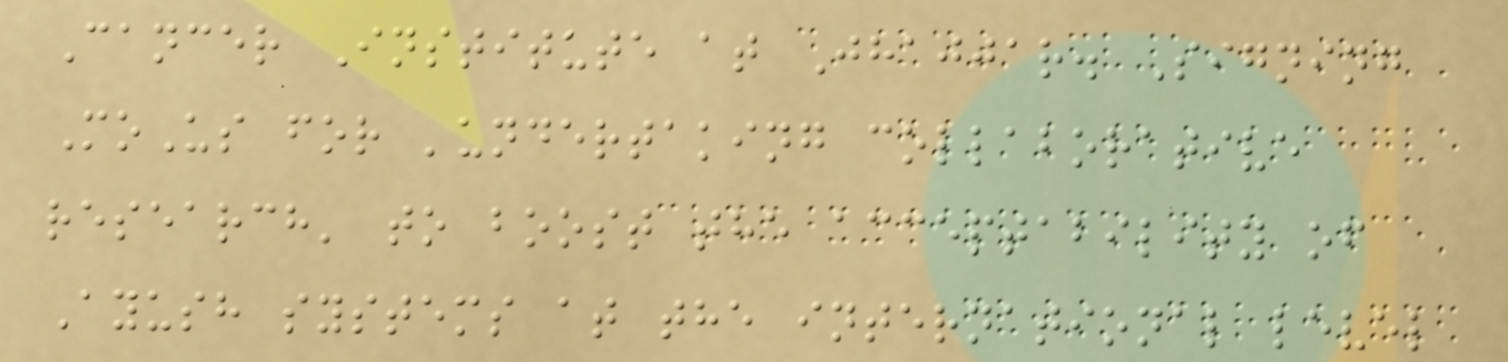Cancer Institute at Jhajjar. Signing
MoUs for 'undertaking collaborative
research' to boost the acceptability of
Ayush systems at the international level
